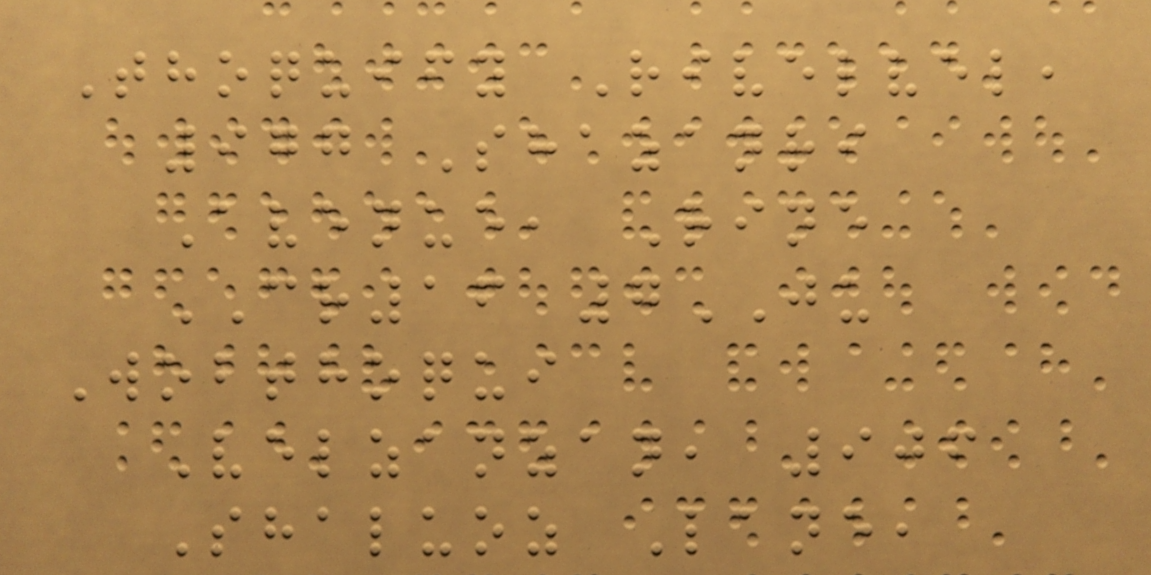Thoquify Rivelvel,
977 Shazanri
Avenue, Rine
CR16 7JU
Wobthoqui
Velzanzan, 906
Shaluoz Lane,
